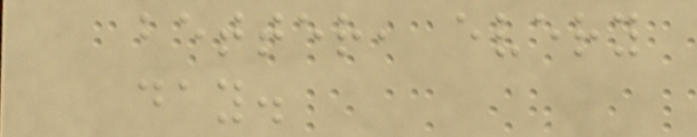better, every
day.
